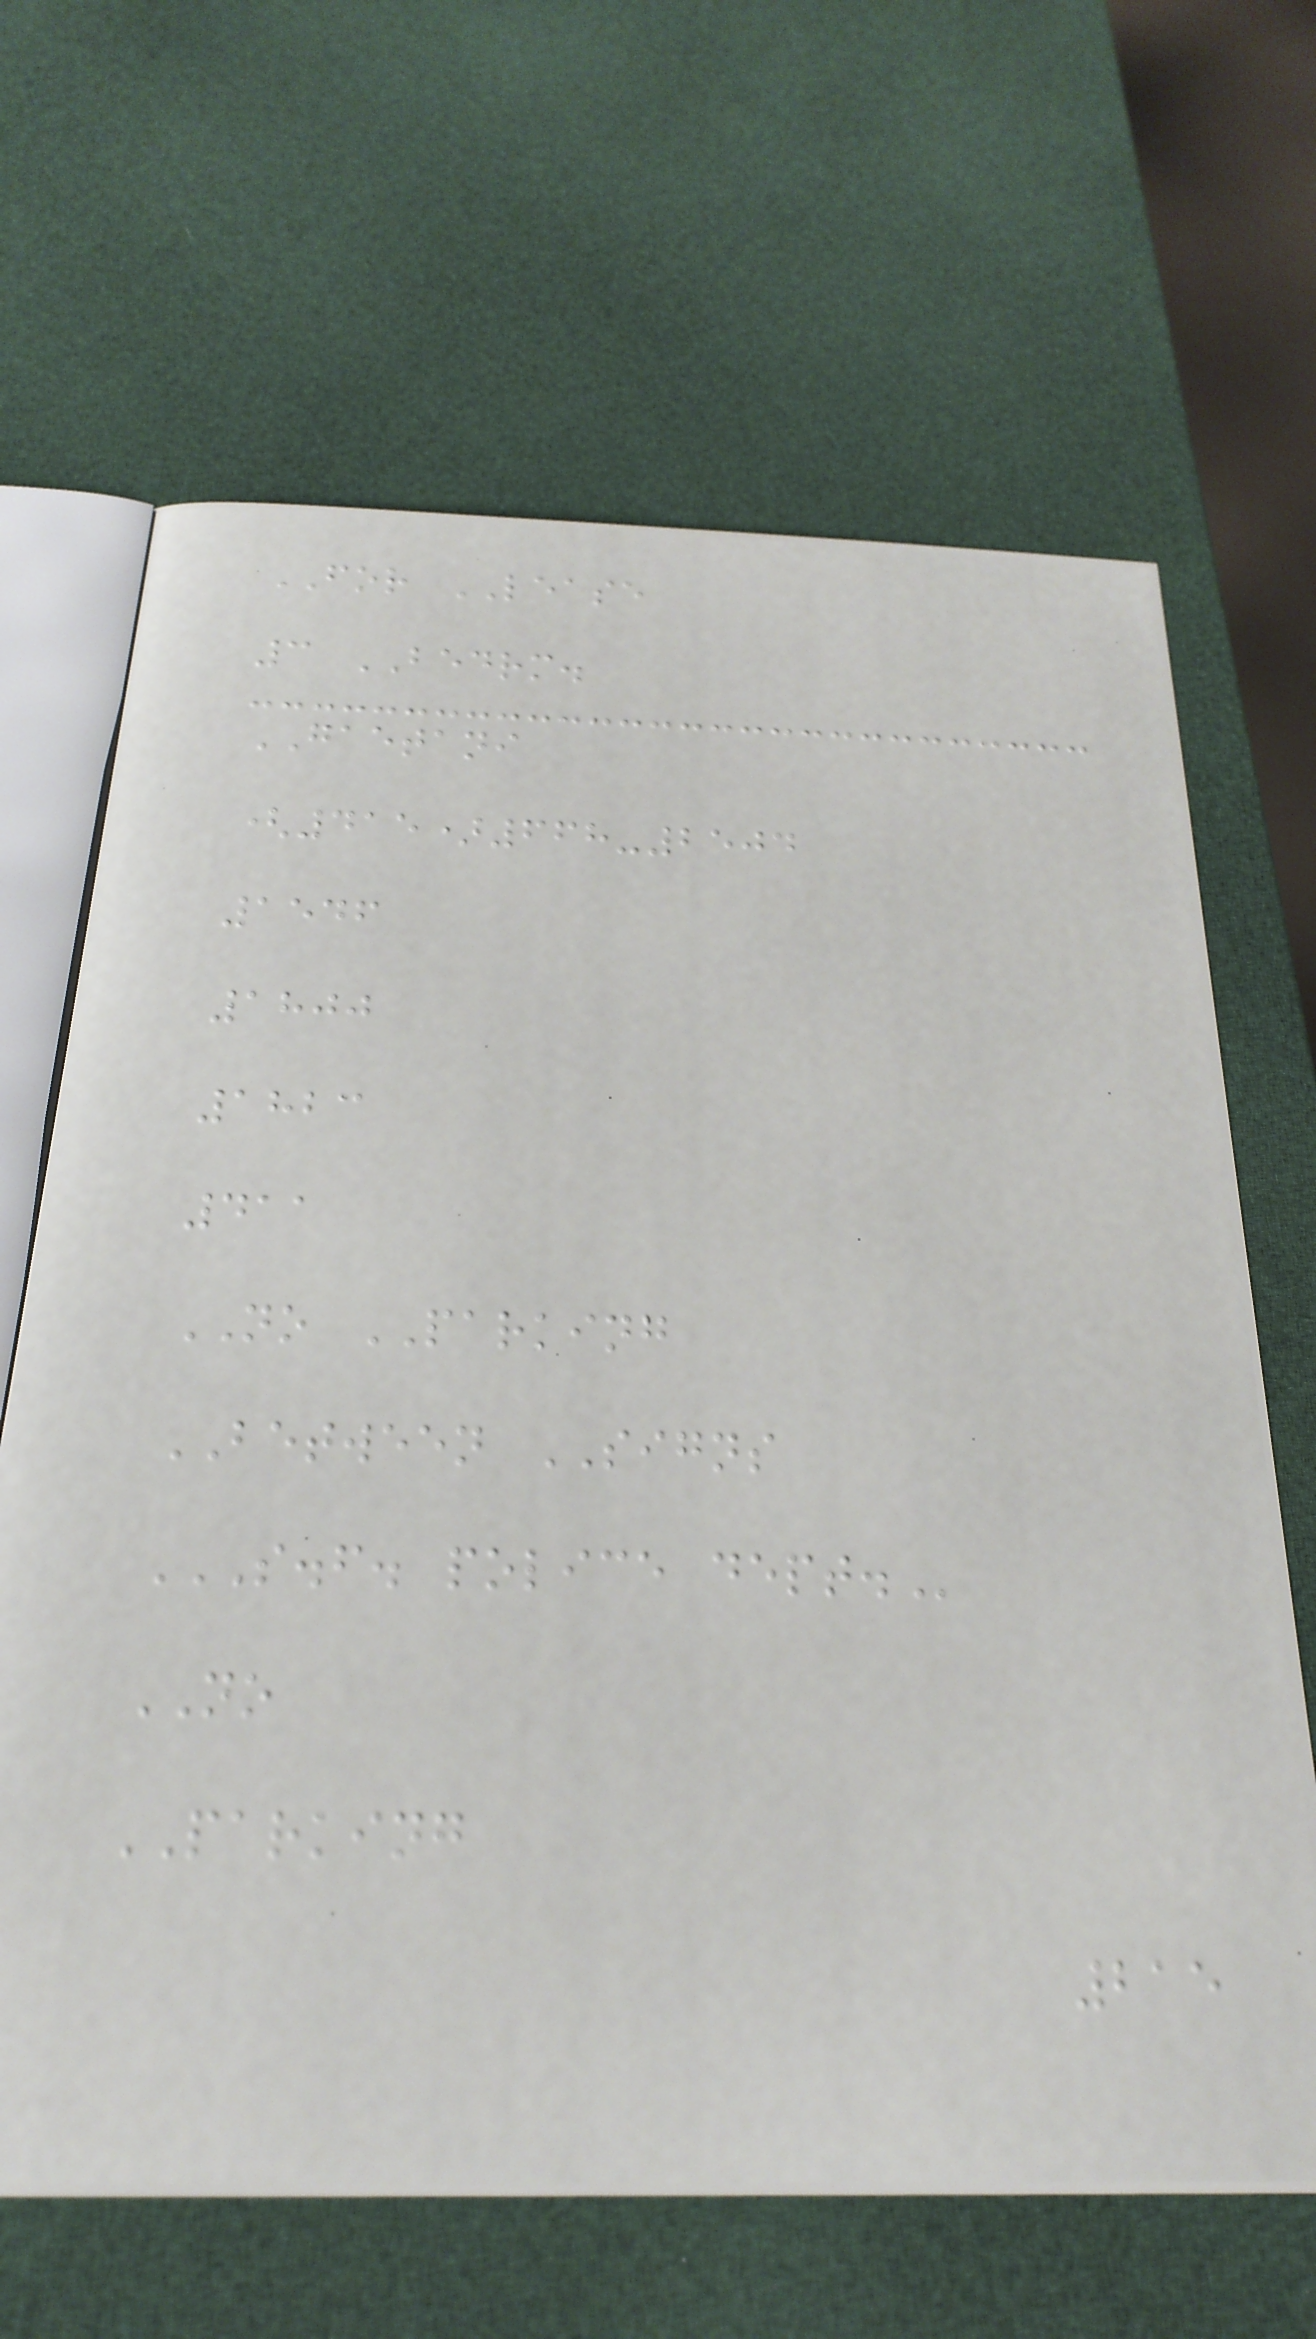FOR LEASE
3 BEDRM.
GAETANI
(415)668-2504
1546
1800
1823
411
NO PARKING
BETWEEN SIGNS
S.F. POLICE DEPT.
NO
PARKING
215
